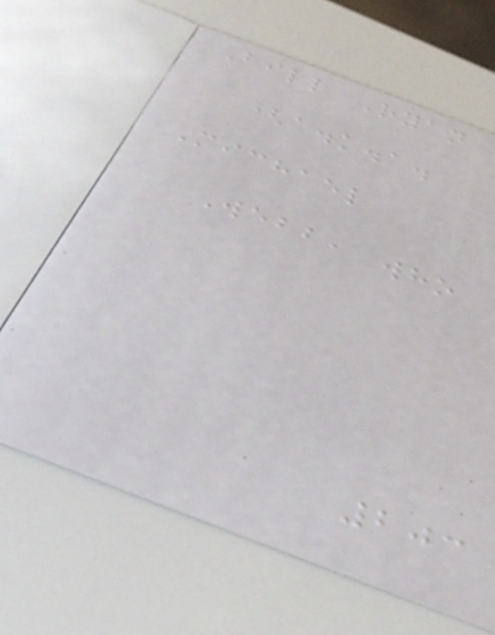Bill Ryan
(a.k.a.
Michael
Webb, who
203
